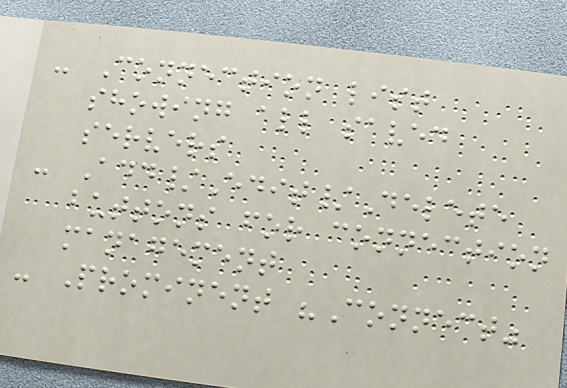- Connection list
showing all saved
servers
- Add/Edit/Delete
buttons for connection
management
- Prominent "Connect"
